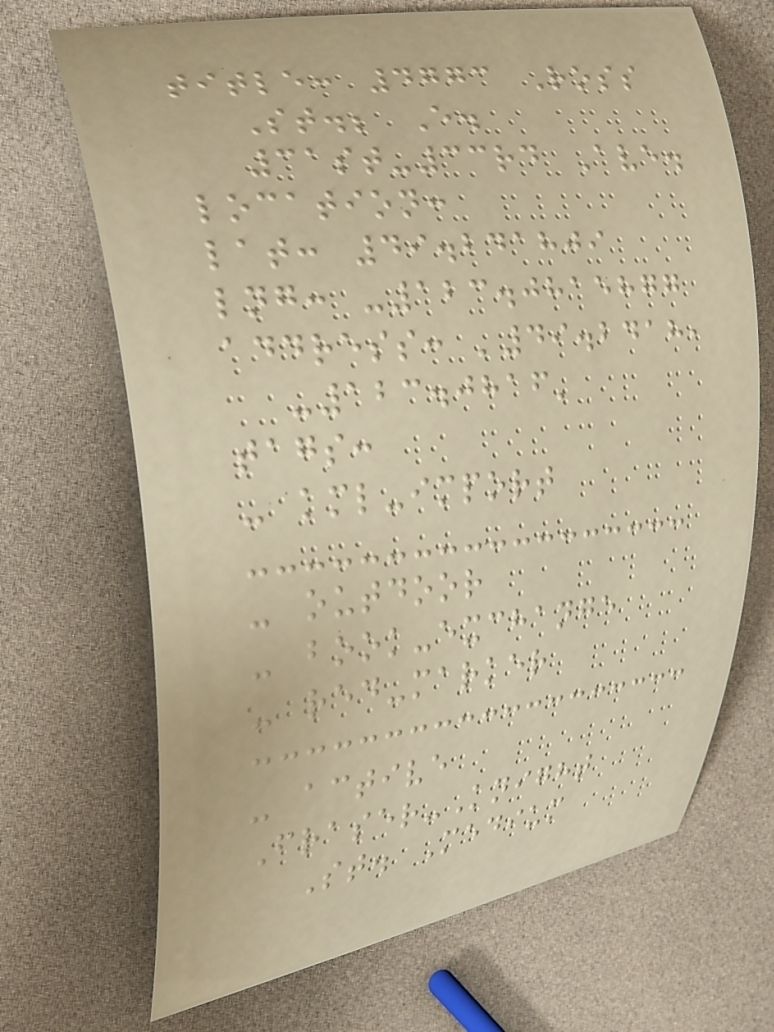title: 4773 Ross
St.; E.
31st-33rd Ave.
location:
lat: 49.241809
lng: -123.0815877
address: '49.2418,
-123.0816'
tags:
- kml-import
- outdoor
- book-exchange
- red-marker
- active
Fraser-Knight
St. Medium
